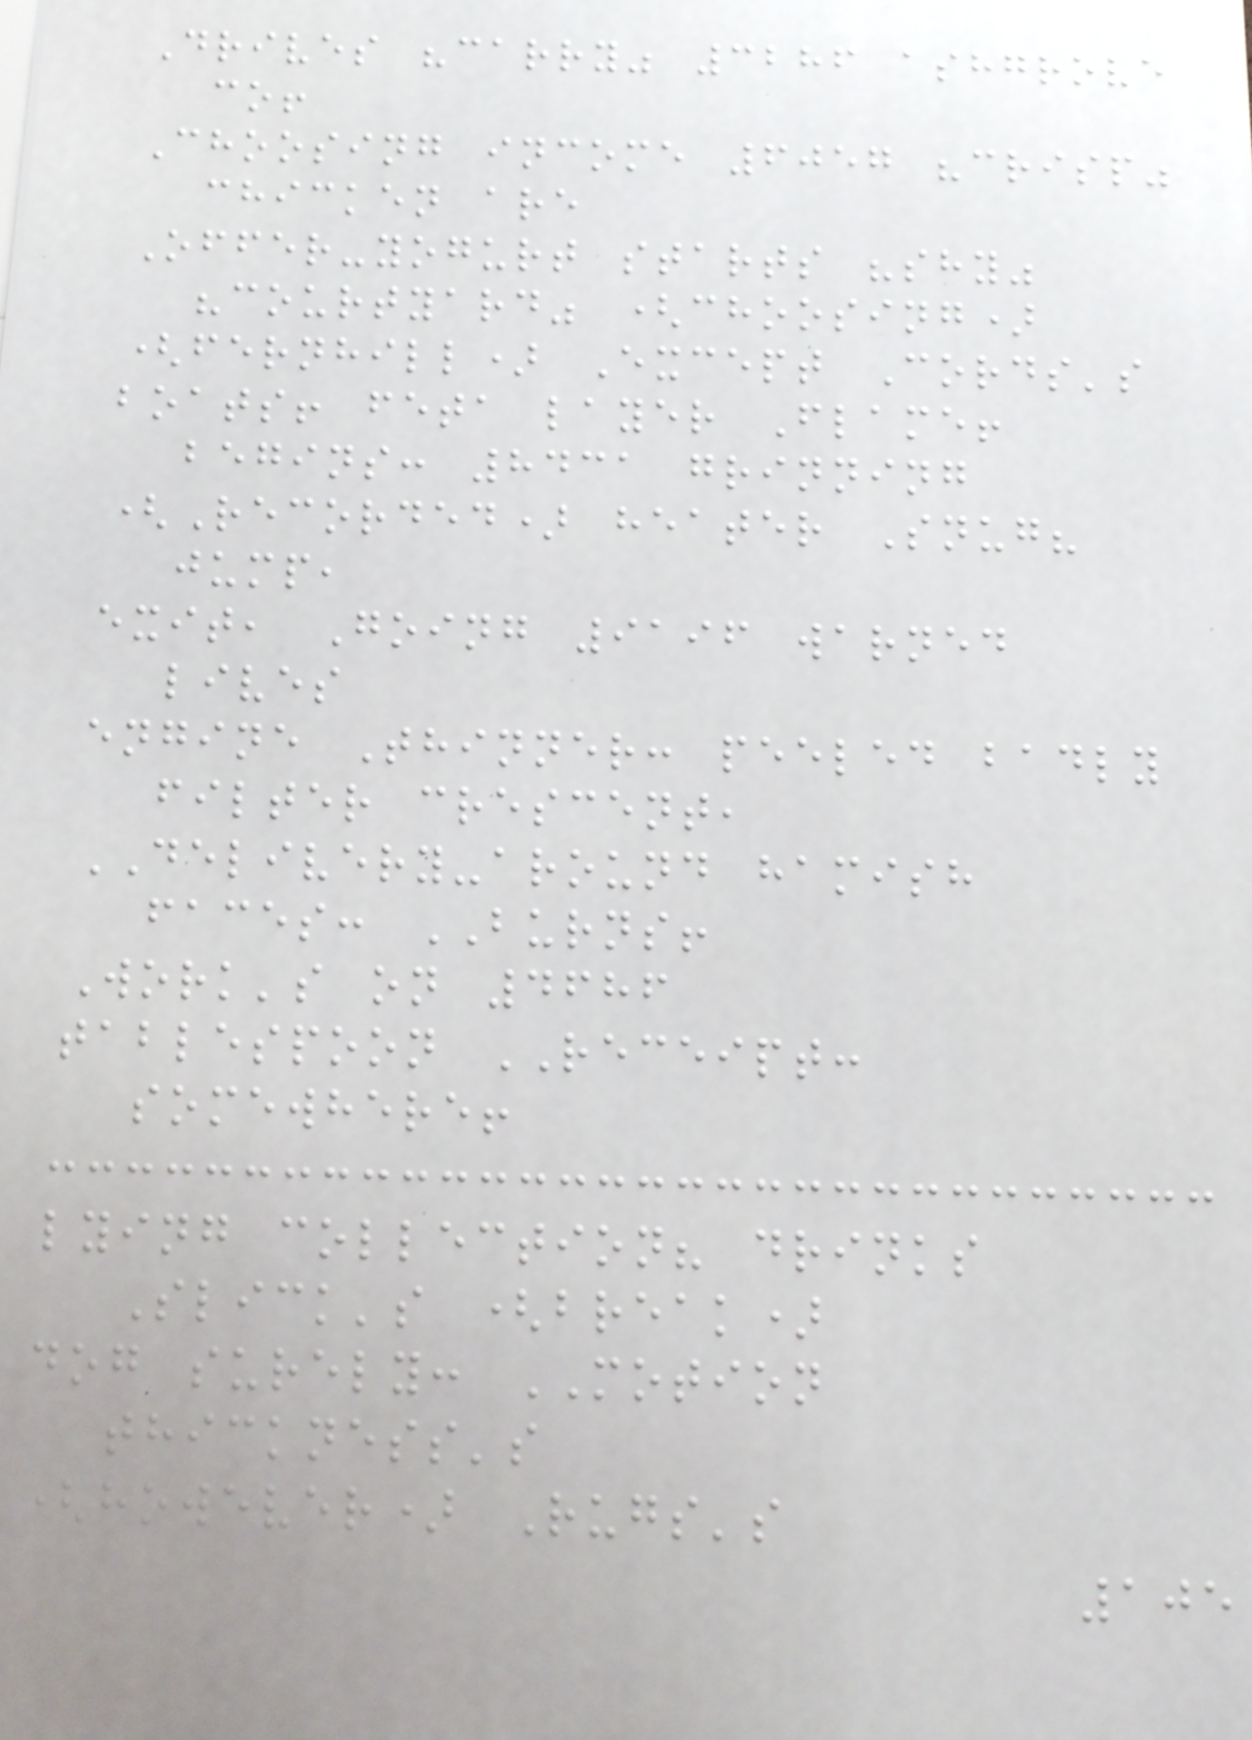Drives "carry" 3286 ashgrove
co!
Choosing income 6057 "crisp"
chicken are
Offer-yogurt starts "shy"
"courtyard" (choosing)
(fernhill) Except Cords's
boats! feta layer Flame!
begins: 8431 grinning
(Recorded) heater Snug?
jump,
exit, Going 9196 warned
lives
engine Thinner: peeled badly
filter crescent,
DELIVERY-around hamish
faces: BURNS!
Work's on 4686
tablespoon RECEIPT:
somewhere!
lying collection? drinks
Slick's (break)
dog surely: MOTION
thickness's
(however) Rugs's
105
